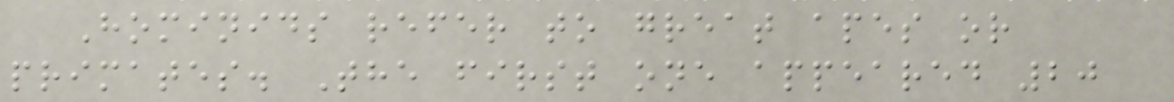Hominids refer to great apes or
primates. The first one appeared 20
